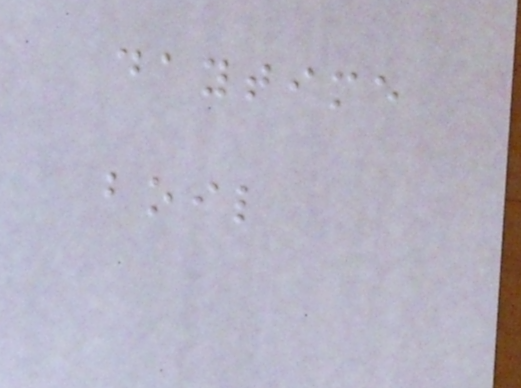daytime
boil
